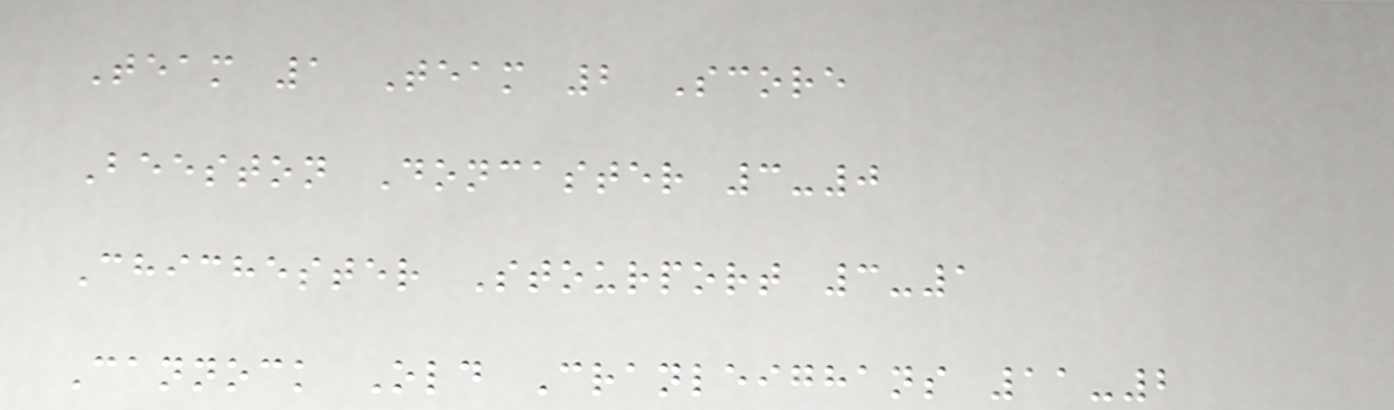Team 1 Team 2 Score
Beeston Doncaster 3-0
Chichester Stourport 3-1
Cannock Old Cranleighans 11-2
